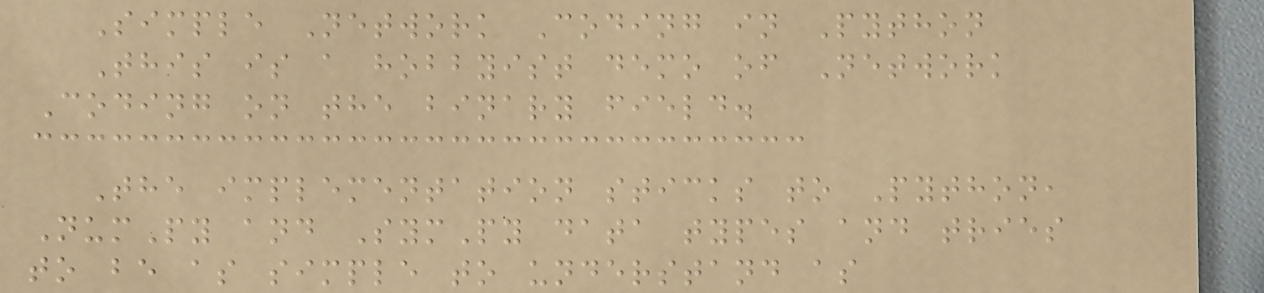Simple Network Coding in Python
This is a hobbyist demo of Network
Coding on the binary field.
The implementation sticks to Python,
NumPy and SymPy data types and tries
to be as simple to understand as
